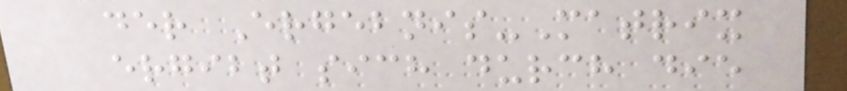der Ergebnis-Matrix
ergibt sich durch die
